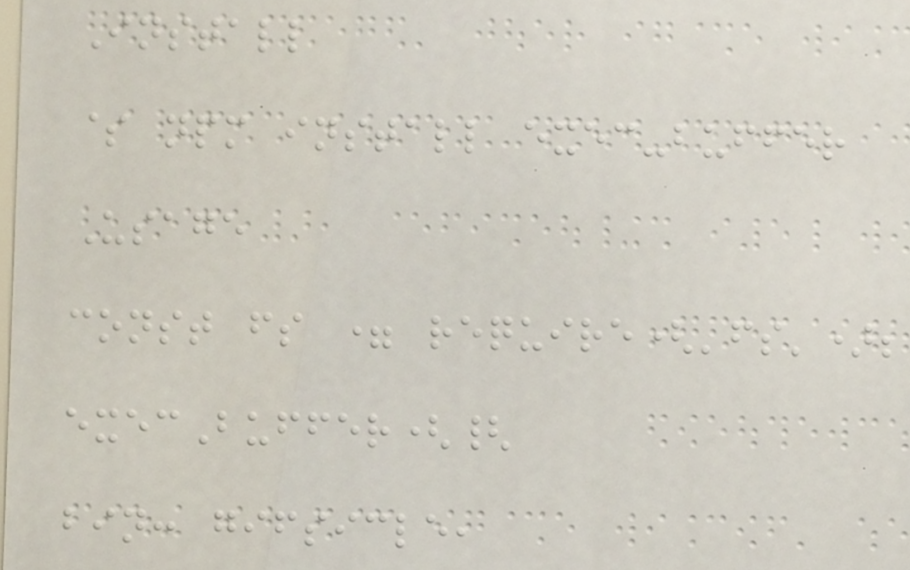Install
$ npm install exec-buffer
Usage
const fs = require('fs');
execBuffer({
bin: gifsicle,
